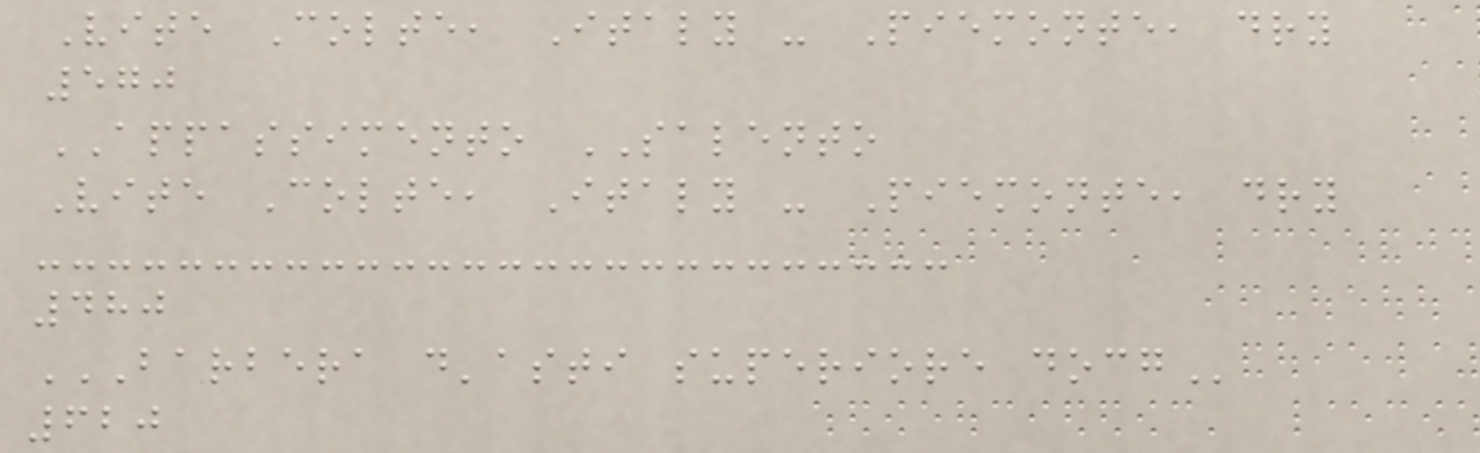Vite Colte, Italy - Piemonte, dry
570
APPASSIMENTO SALENTO
Vite Colte, Italy - Piemonte, dry
480
BARBERA D'ASTI SUPERIORE DOCG
620
